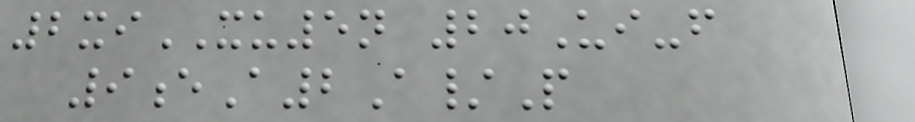2xiXU5n 20Ui-f
9eA2A/P
